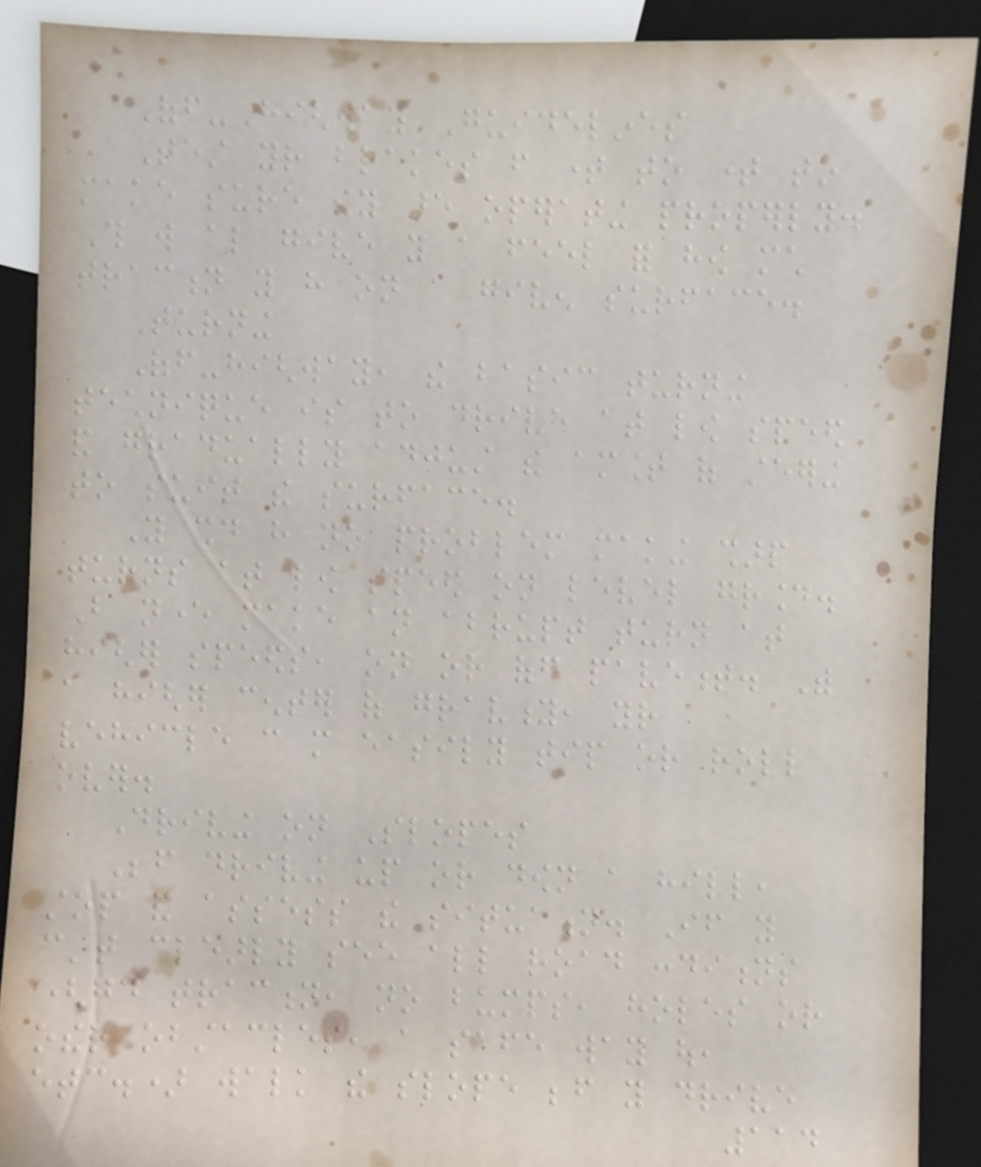Off-Highway Guidelines
Test your brakes from time to time to
make sure they are operating properly.
This will also give you a feel for how much
traction you have on a given surface.
Turning
Off-highway, the basic turning
technique is to drive at low speed
and gradually adjust the amount of steering
to suit the surface.
You should have no problem making sharp
turns at low speed on level ground.
But never make an abrupt turn at
higher speeds, on or off pavement. With
a higher center of gravity, your
vehicle can more easily tip or roll
over.
Driving on Slopes
Before driving up or down a hill,
stop and assess the situation. If you
can't clearly see all road conditions
(good traction, no bumps, holes or
other obstacles, a safe way out,
etc.) walk the slope before you drive
114
